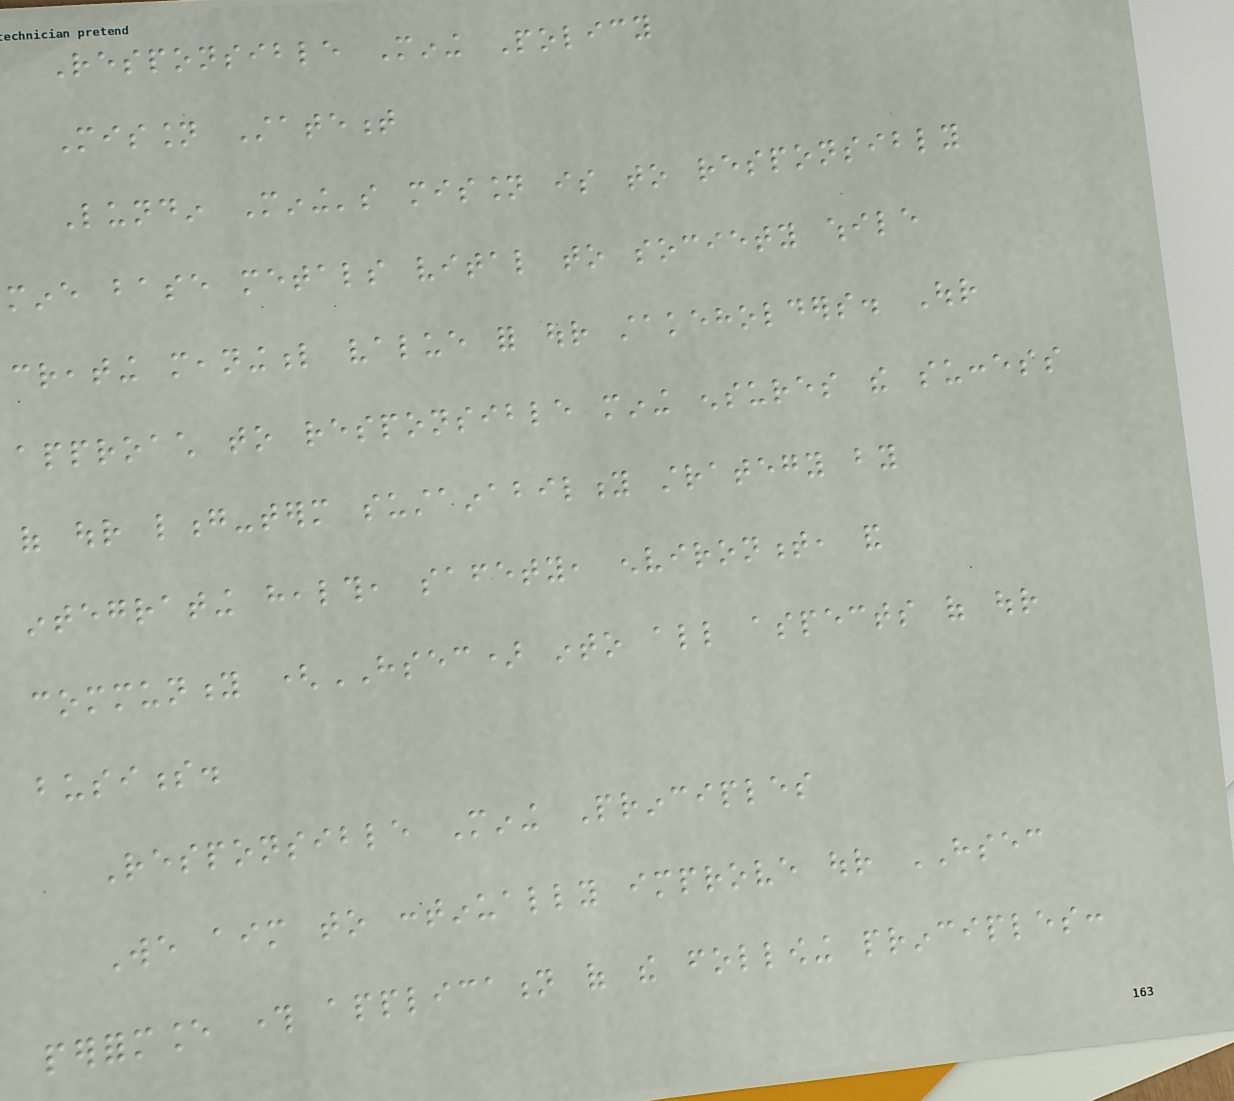Responsible Mining Policy
Mission Statement
Lundin Mining's mission is to responsibly
mine base metals vital to society while
creating meaningful value for our stakeholders. Our
approach to responsible mining ensures the success
of our long-term sustainability strategy by
integrating health, safety, environment, and
community (HSEC) into all aspects of our
business.
Responsible Mining Principles
We aim to continually improve our HSEC
performance through application of the following principles:
